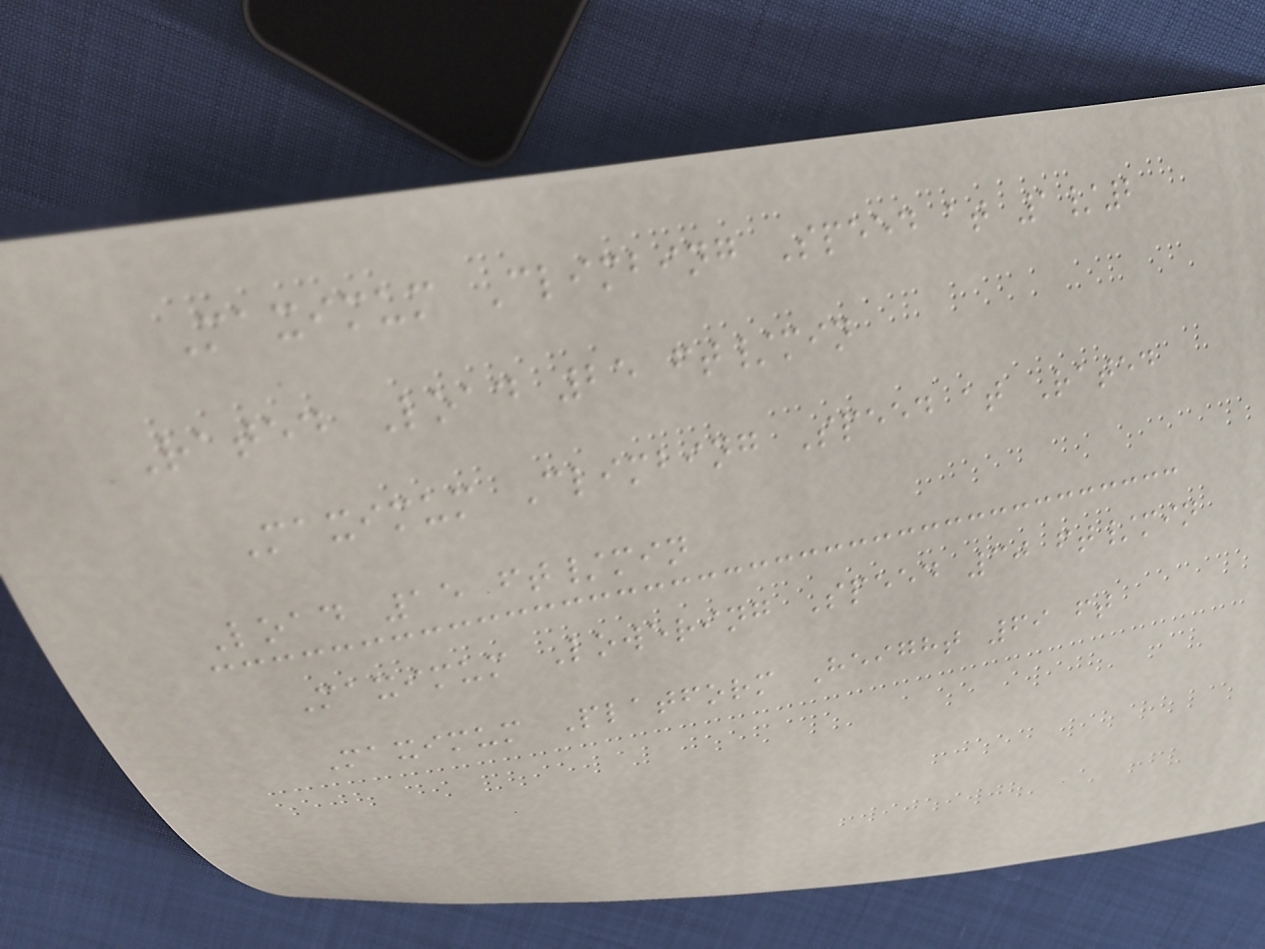Maximum Climbing Speed at 1/2
Rated Load 25 ft/min
Maximum Climbing Speed at Rated
Load 15 ft/min
Maximum Lowering Speed 30 ft/min
Maximum Platform Height 69 ft
